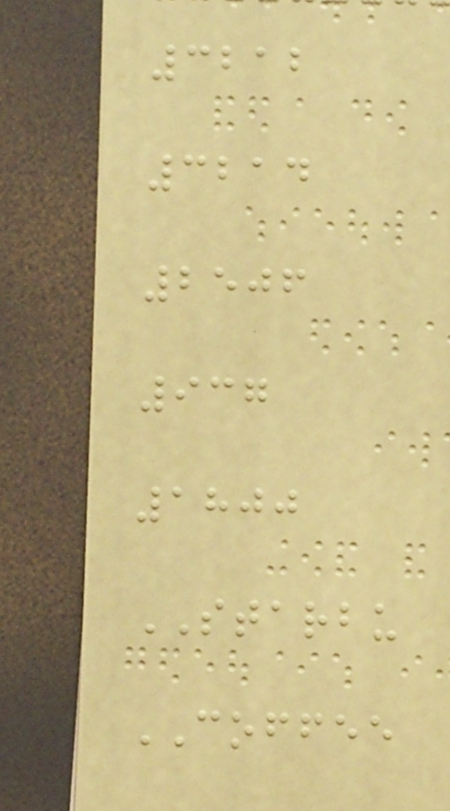3212
3214
2506
937
1800
STARBU
COFFEE
